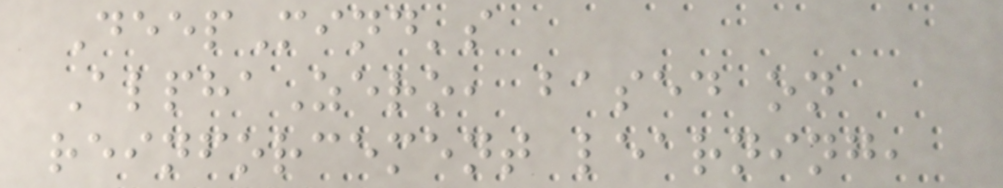DeepMind's
AlphaZero, based on
reinforcement learning,
